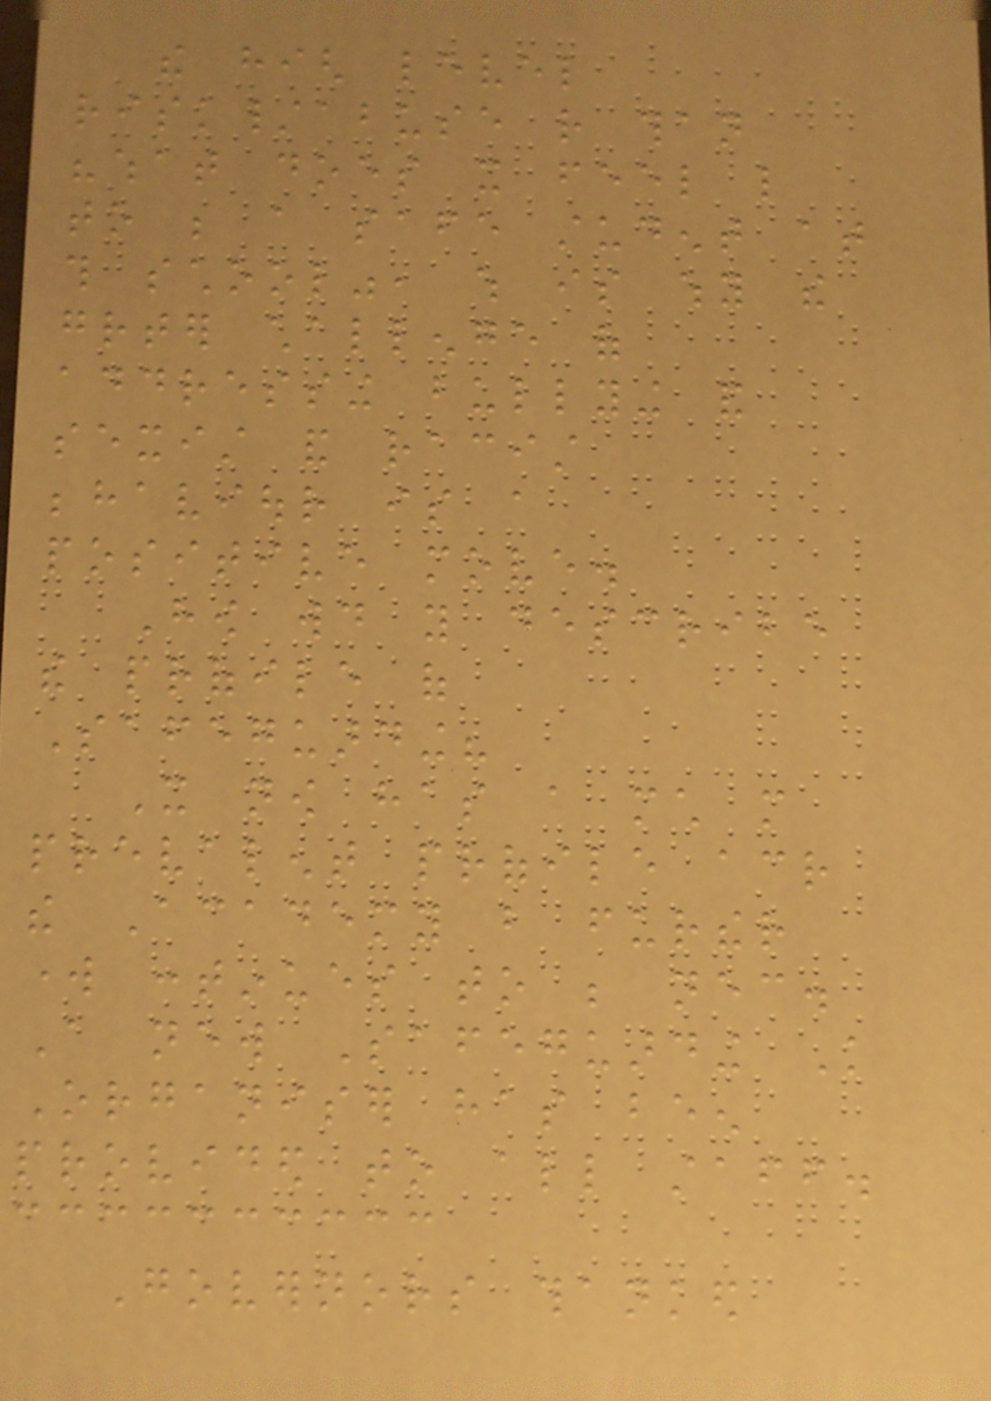the high level
risk/abuse rather than
"what does it feel like
to be a safe student at
this school", which is why the
greater challenge of
addressing bullying and
sexist and racist
behaviour is a
positive move.
How would you describe
the profile of
Safeguarding?
It now has a much more
prevalent profile across
the Academy but further
work continues to be necessary.
A new Safeguarding Knowledge
Organiser has been
provided to all staff.
Governors thanked
